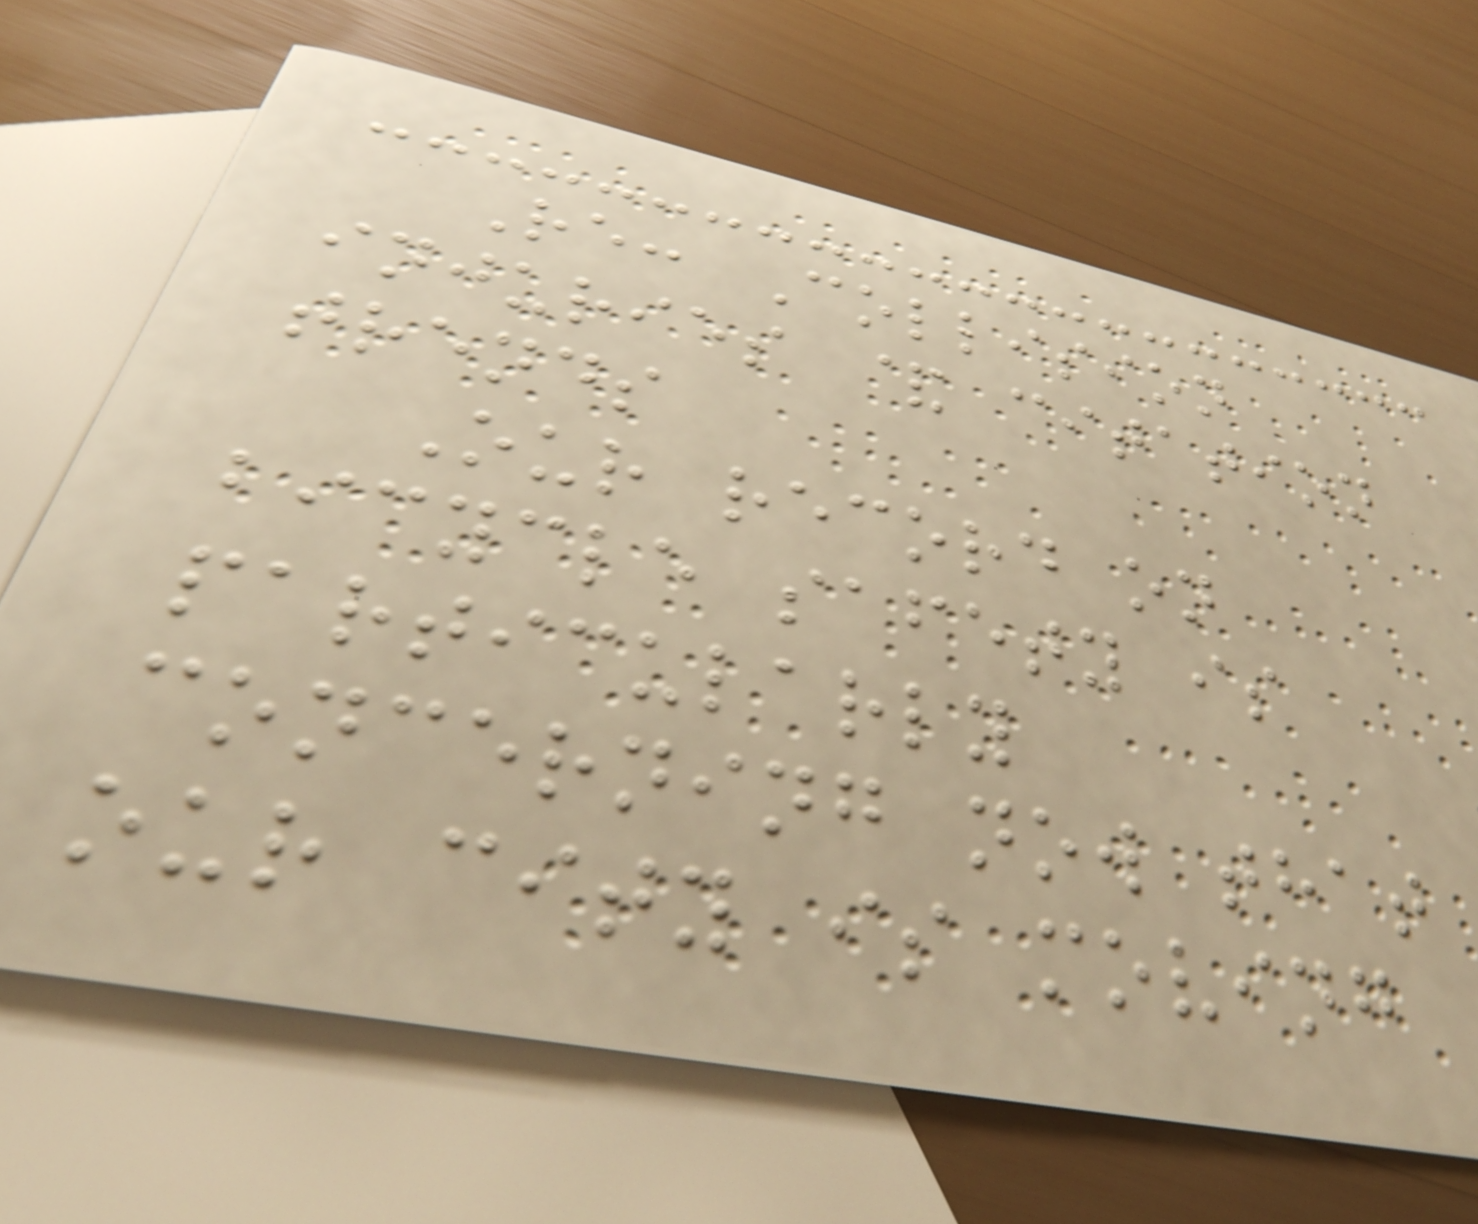Re: Collision
injuries & citation
trends
Our record on
bicycle safety is
particularly
concerning now that
our city is moving
